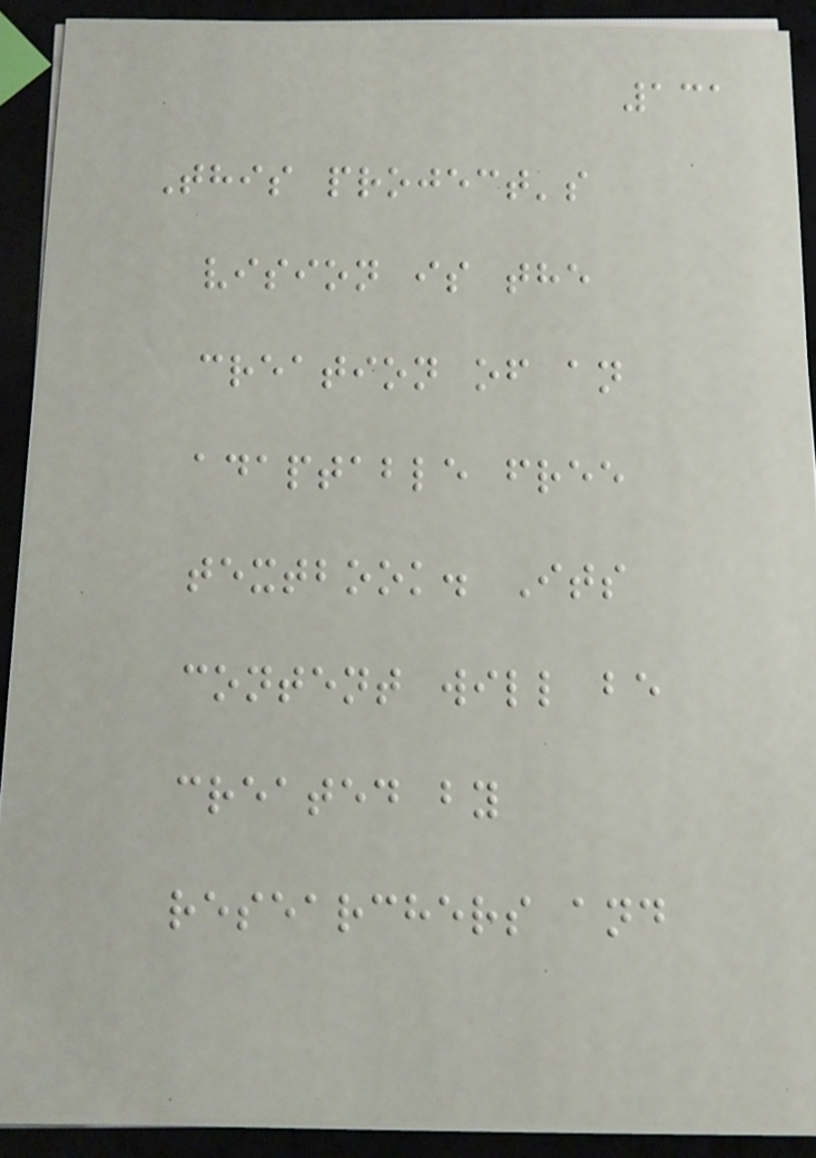131
This project's
vision is the
creation of an
adaptable free
textbook. Its
content will be
created by
researchers and
